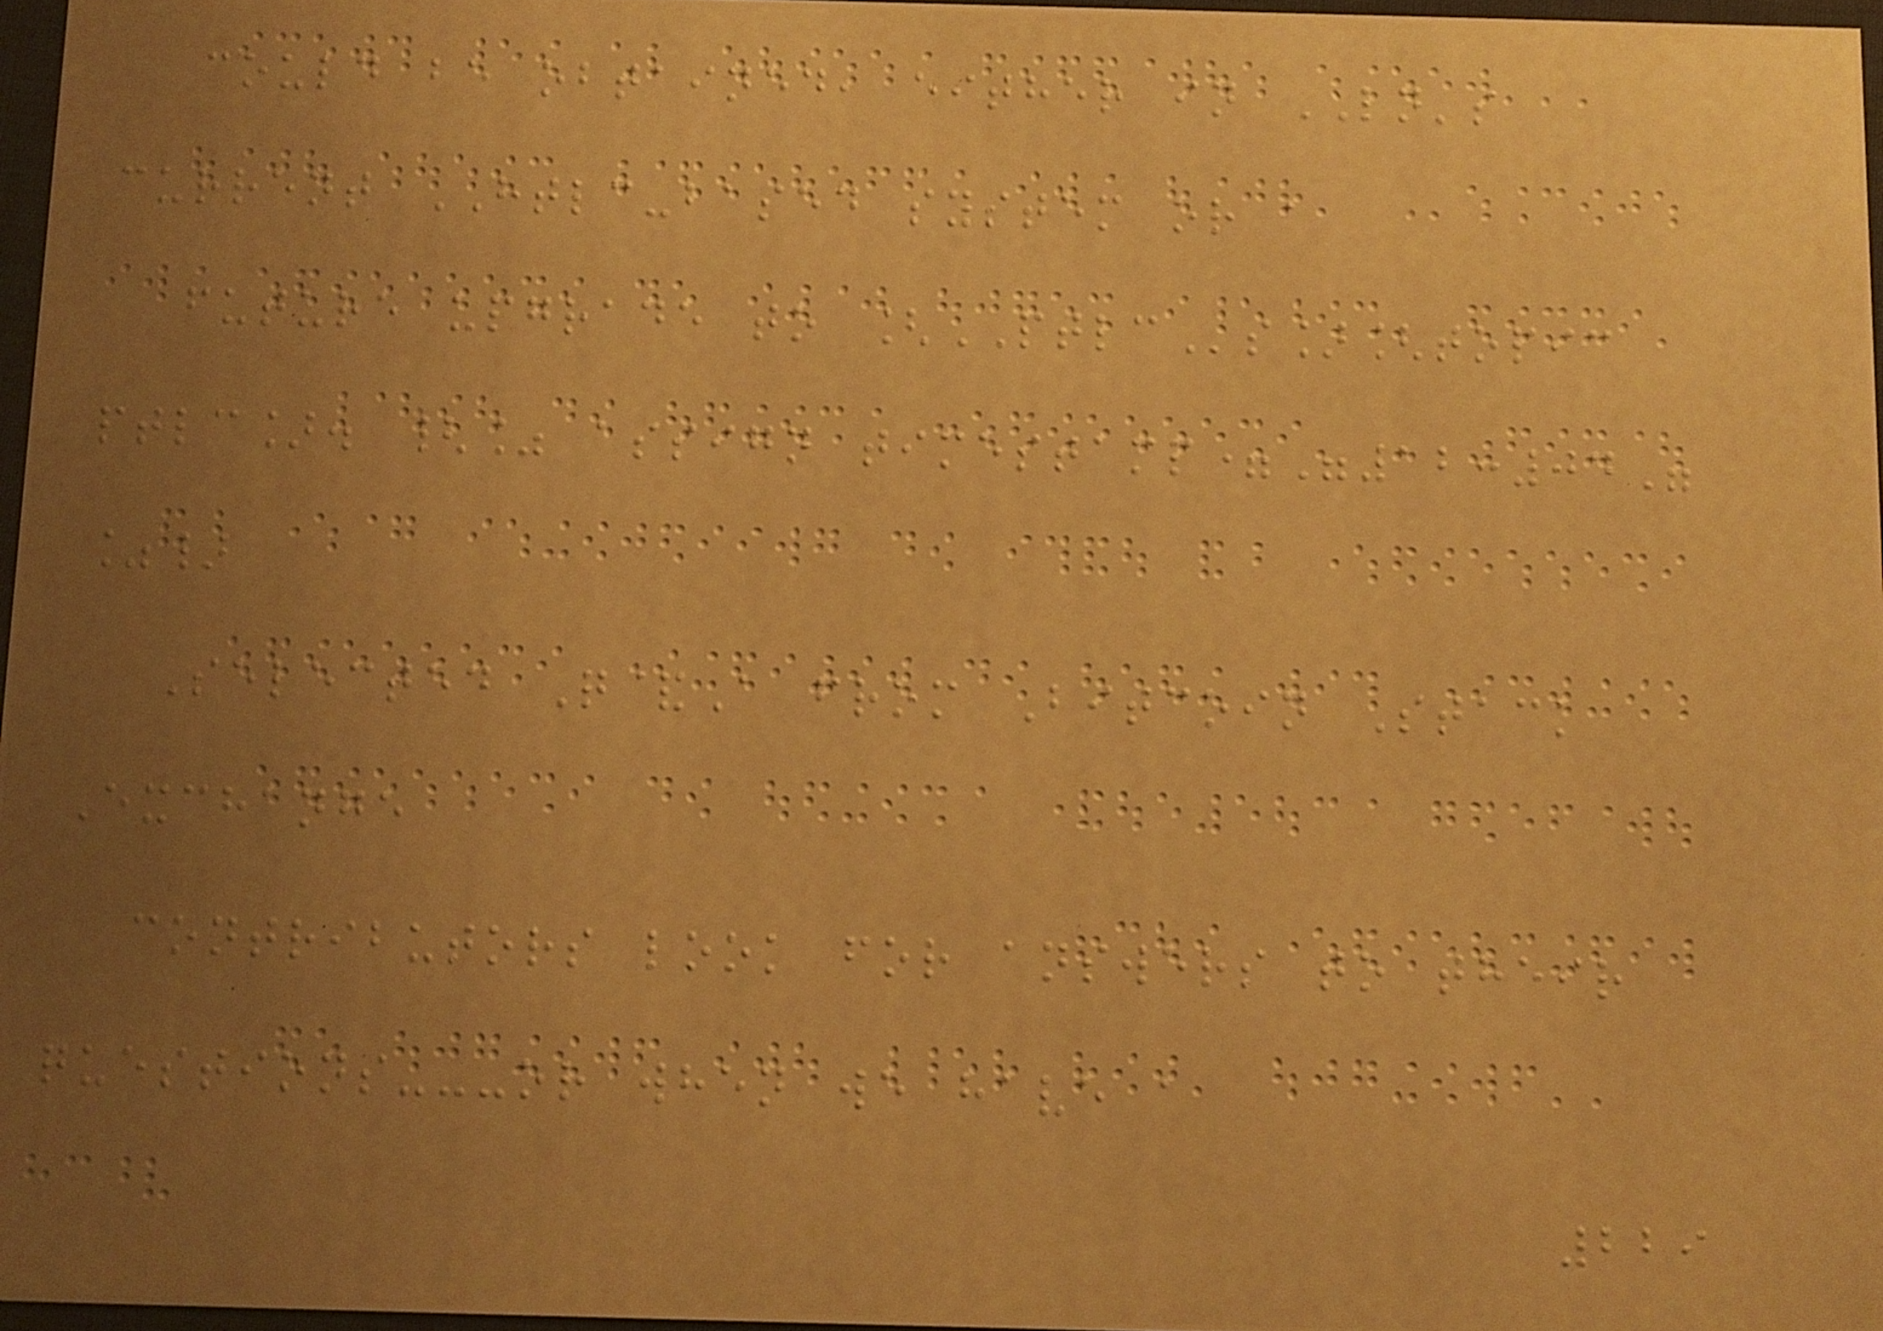could be obtained, either in LN's
current HTLC-based system or a
future upgrade to [PTLCs][topic
ptlc]. {% assign timestamp="12:04"
%}
Selected Q&A from Bitcoin Stack
Exchange
contributors look for answers to their
questions---or when we have a
229
